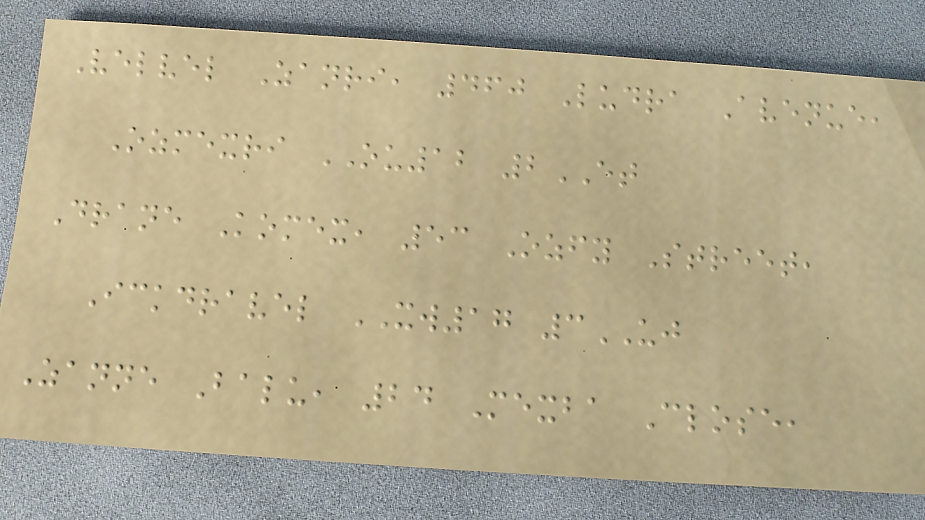Velvel Zanri, 460 Ludra Avenue,
Ozmexri OU12 2ET
Drane Komex, 53 Ozfy Street,
Ickdravel XW17 3UJ
Zanne Balu, 24 Mexba Close,
